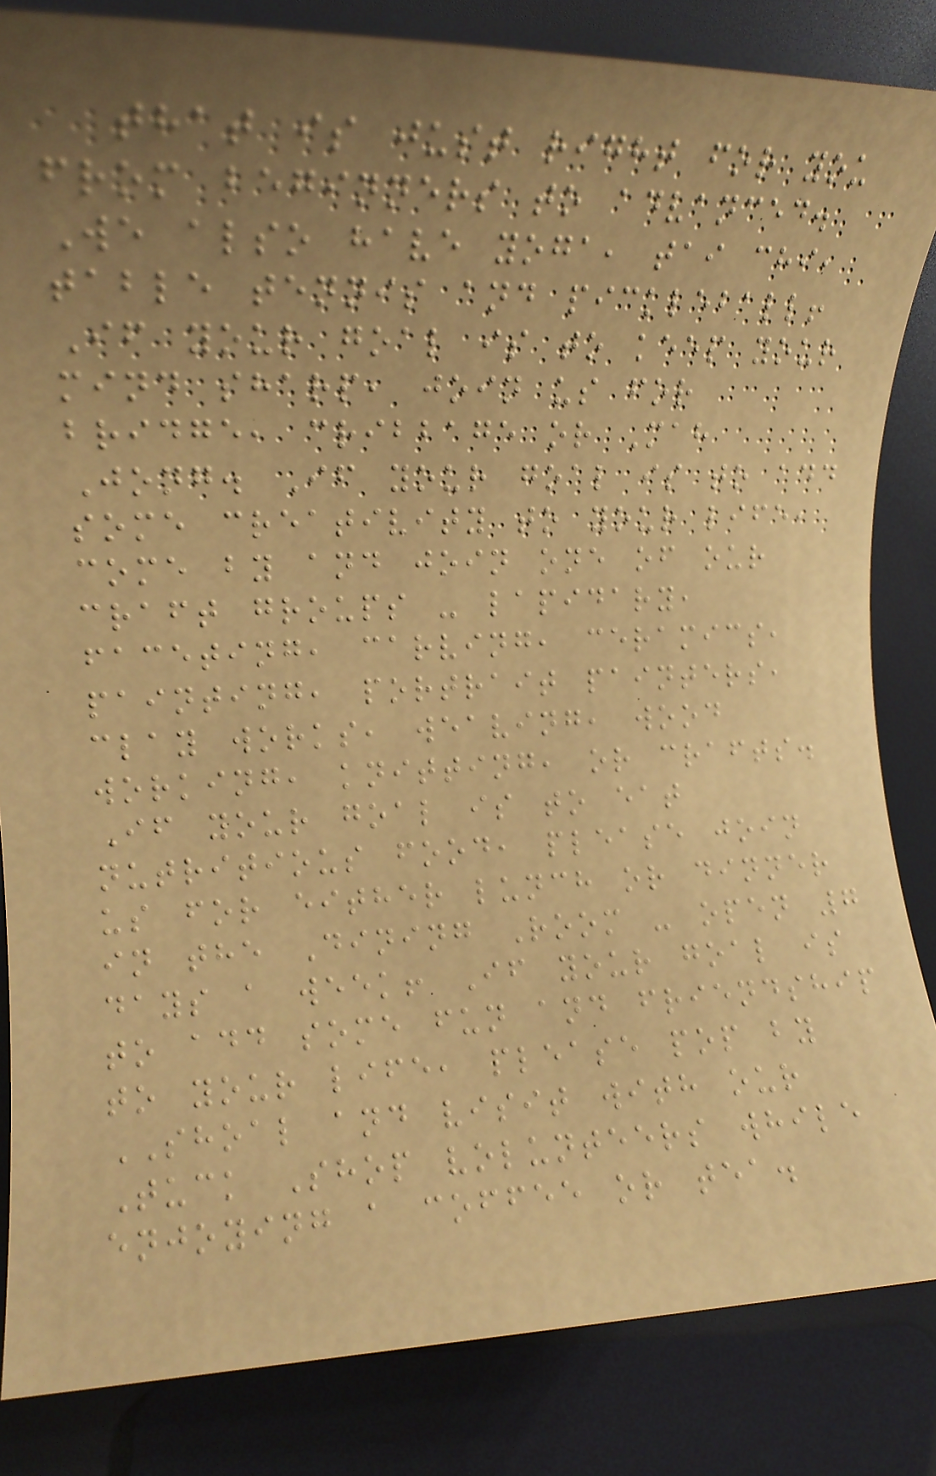that is just right for you
from beginners to advanced.
We also have yoga, tai chi,
table tennis and pickleball!
If your goal is to keep your
mind sharp, join us for
bridge, cribbage or Mah
Jong. If your goal is to add
some creativity to your life,
come by and join one of our
craft groups - lapidary,
faceting, carving, ceramics,
painting, portrait painters,
clay works, weaving, wood
working, knitting, or crafts.
If your goal is to eat
nutritious food, please join
us for either lunch or dinner
in the Dining Room - open 7
days a week! If your goal is
to add some fun and friendship
to your life, please pop by
SHOAL and visit with our
Tuck Shop volunteers while
enjoying a coffee or tea.
